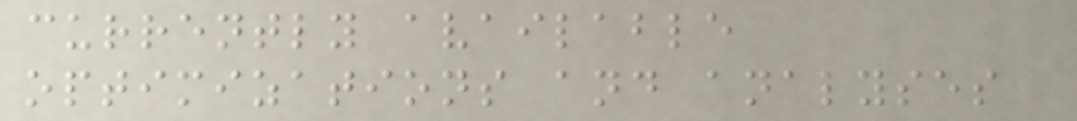currently available
optimizations and analyses
